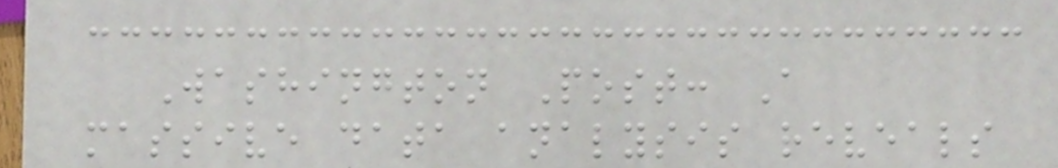Washington Post: A
massive data analysis reveals
